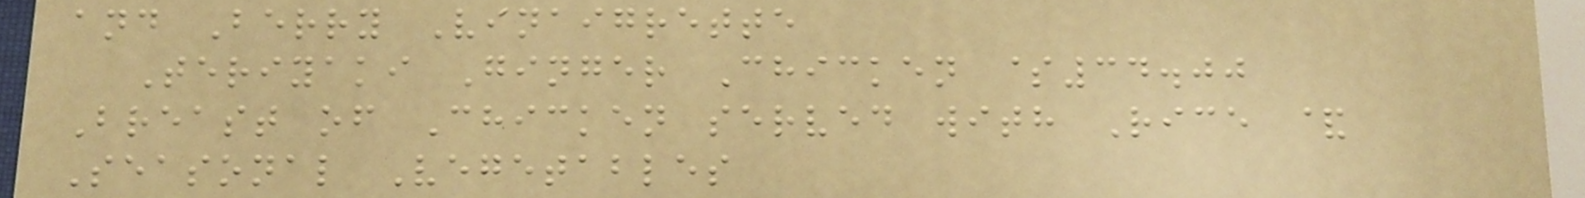and Berry Vinaigrette
Teriyaki Ginger Chicken $34.00
Breast of Chicken served with Rice &
Seasonal Vegetables
